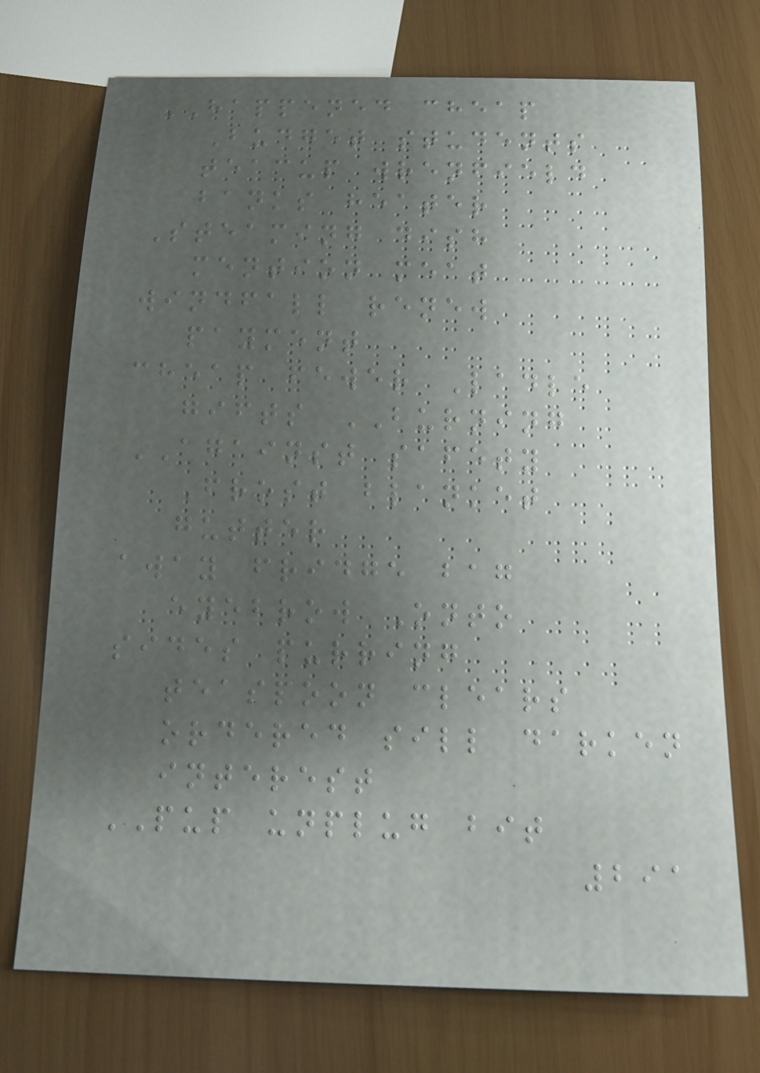HAPPENED cheap
Budget students
teacup wrenfield
banks heater
Steaming dish
mention meat
windfall renew
payment
cheap fewer Ladle
gifts BURNING
AGAINST safety
Frost blanket
gutter
away fridge bag
eyebrow Onto
sides purring
teaspoon clears
ordered sill darken
interest
PUP unplug bit
291
